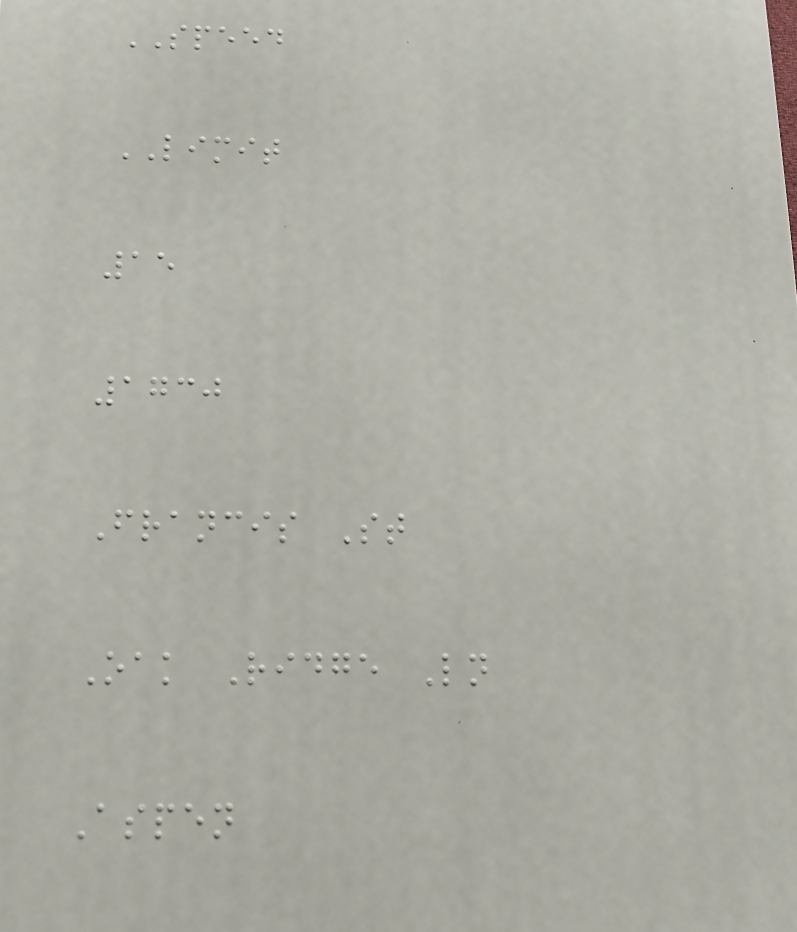SPEED
LIMIT
15
1730
Francis St
Oak Ridge Ln
Aspen
